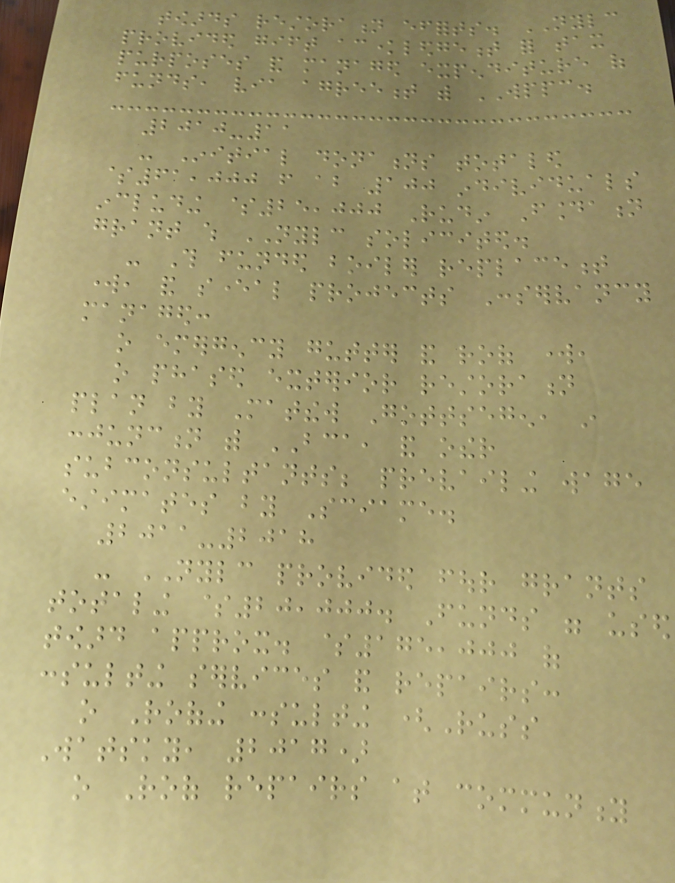towards restoration efforts. NYLC
provided gift acknowledgement for tax
purposes and managed expenditure of
funds, via agreement with WPPC.
2010-11
- Initial donations totaled
$61,000 from about 100 individuals
including $25,000 Rudin Foundation
grant which NYLC solicited.
- This funded boiler replacement
work, and several projects Conservancy
managed:
o emergency gutter and roof work,
o phased exterior restoration
plan by Matthew Gottsegen, in
conjunction with BCA, and other
subconsultants; prevailing wage
estimates by Sciame.
2011-2018
- NYLC provided four grants
totaling $20,000. Funds were used
toward approx. $175,000 of
consulting services and repairs:
o Roofing consulting (Russ
Watsky, 2017)
o Roof repairs at community
